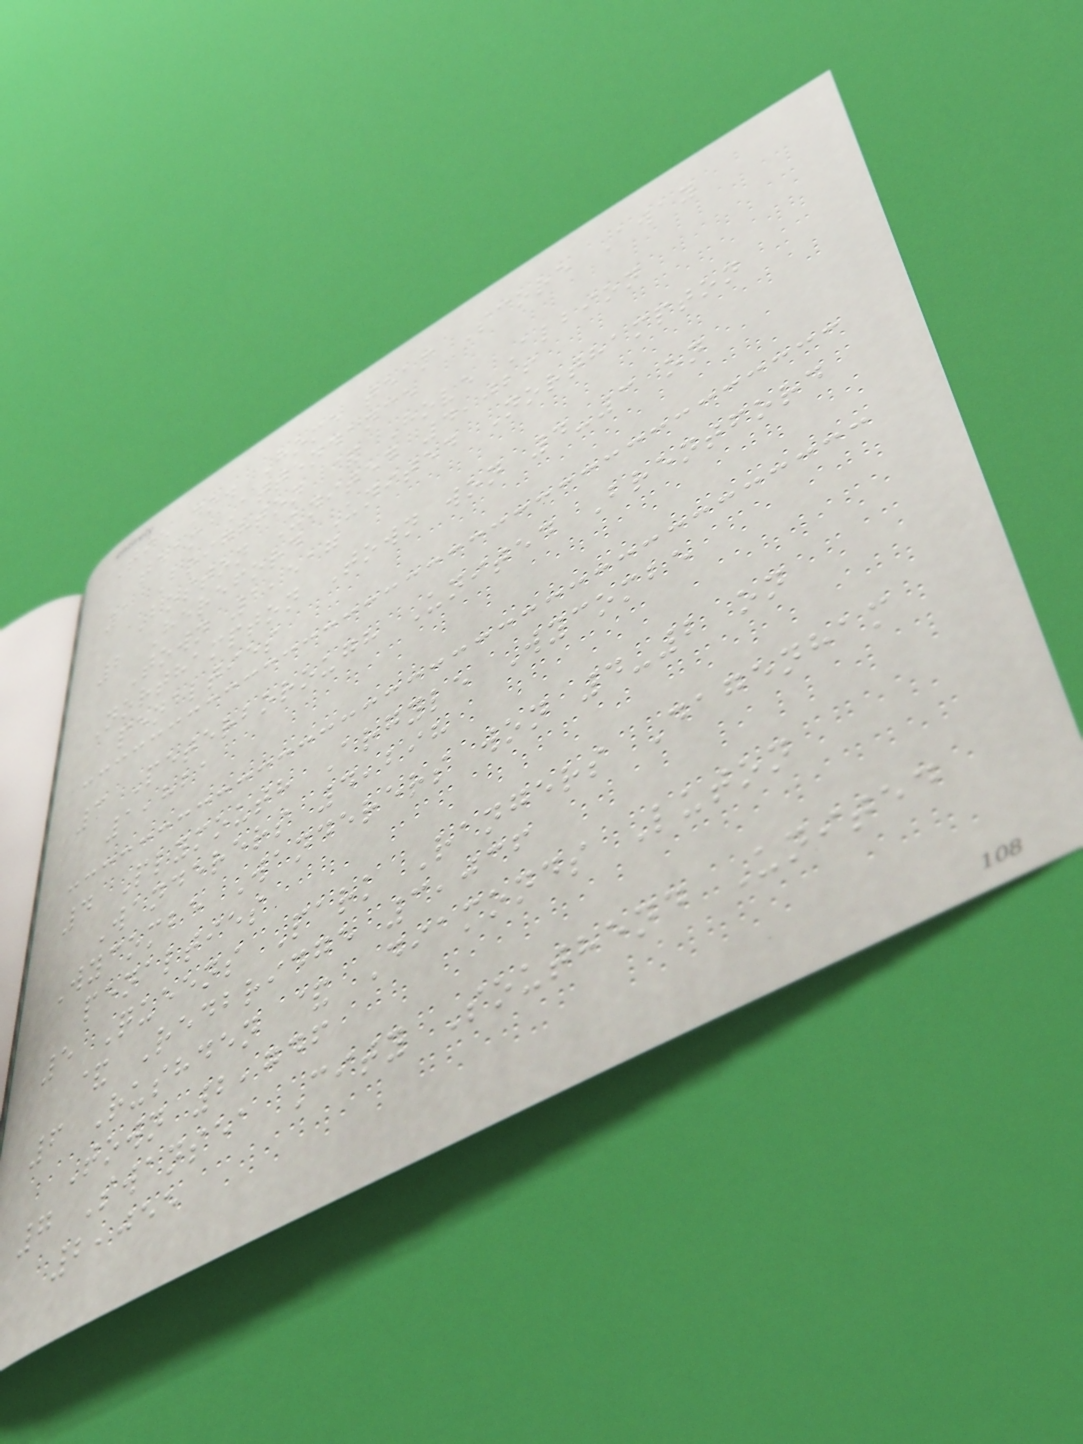Tie no. Home team Score Away
team Attendance
1 Brighton & Hove Albion
Boston United 4,026
2 Hereford United Northampton
Town 1,517
Northampton Town won 4-3 on
penalties
3 Peterborough United Brentford
1,821
4 Plymouth Argyle Wycombe
Wanderers 4,298
Wycombe Wanderers won 4-2 on
penalties
5 Queens Park Rangers Dagenham
& Redbridge 3,036
6 Rushden & Diamonds Luton
Town 2,746
7 Swansea City Southend United
2,055
